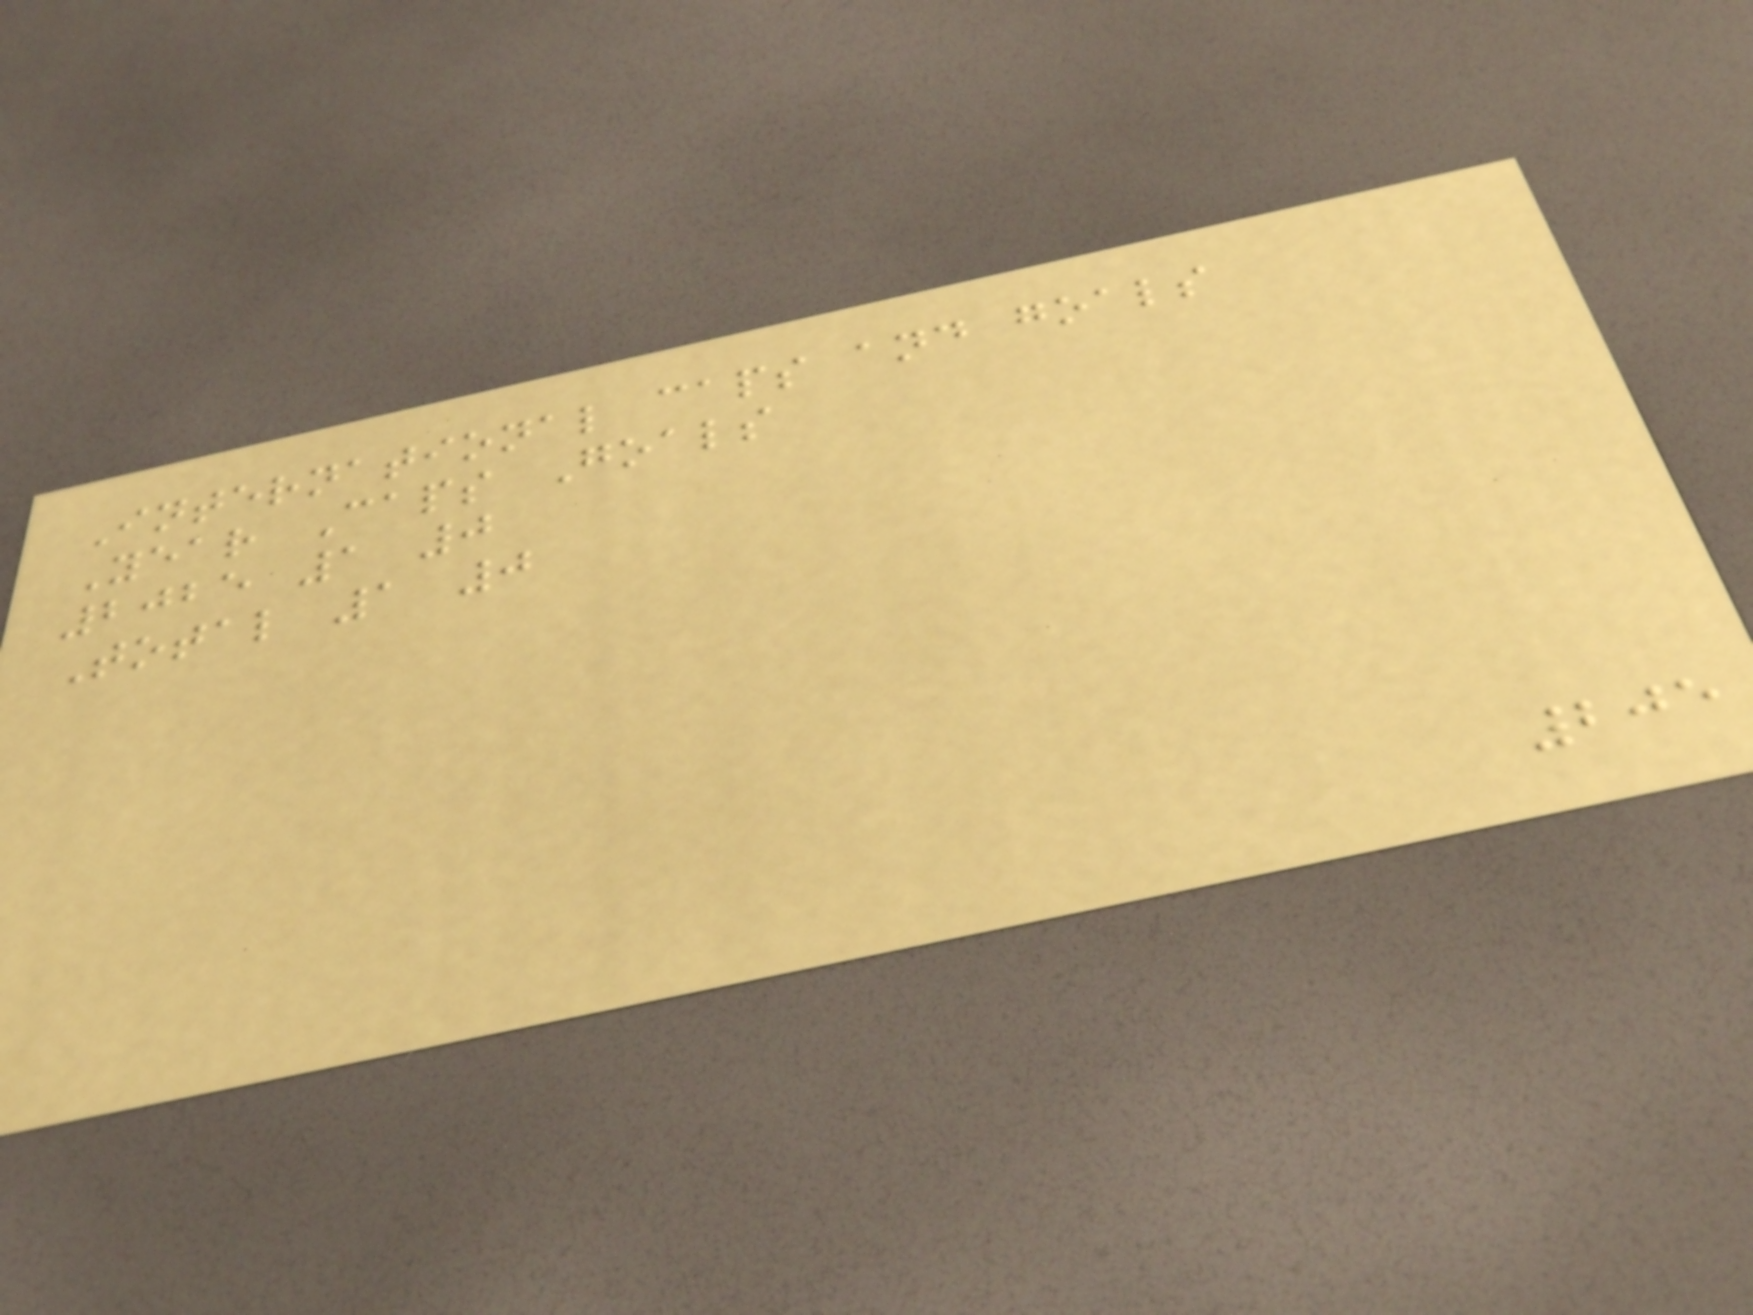International caps and goals
Year Caps Goals
2025 1 0
Total 1 0
205
